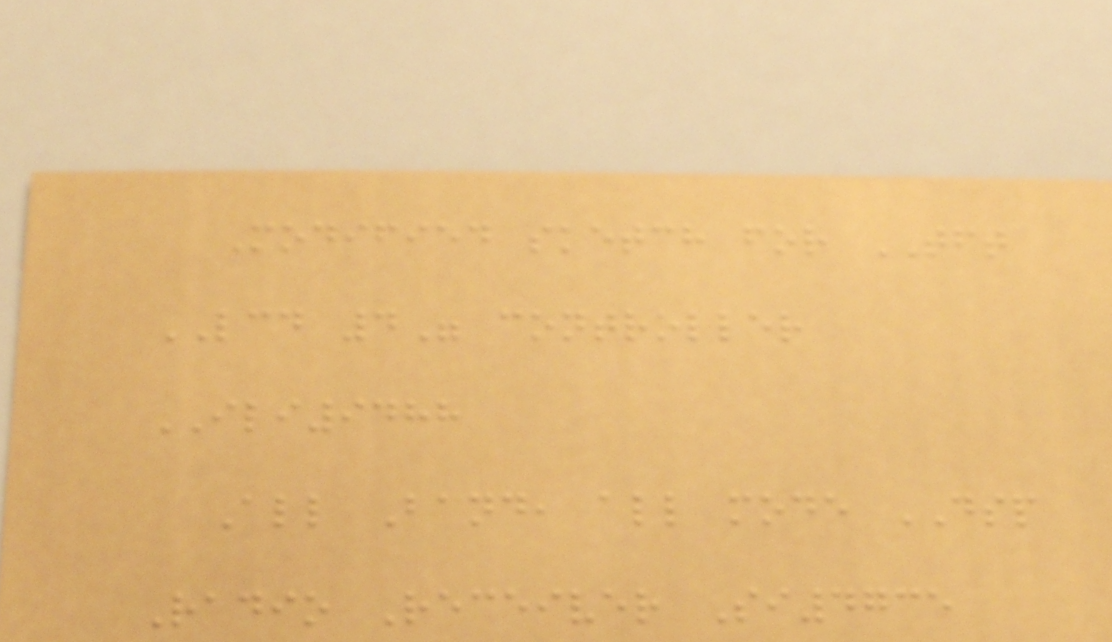Modified sketch for TFT
LCD 4" controller
ILI9488
All Band, all mode DSP
Radio Receiver Si4735
